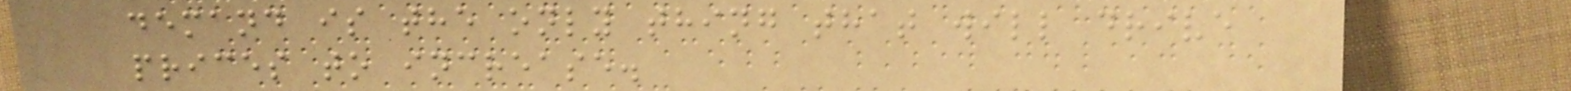demand is the only thing that will drive
prices to increase.
